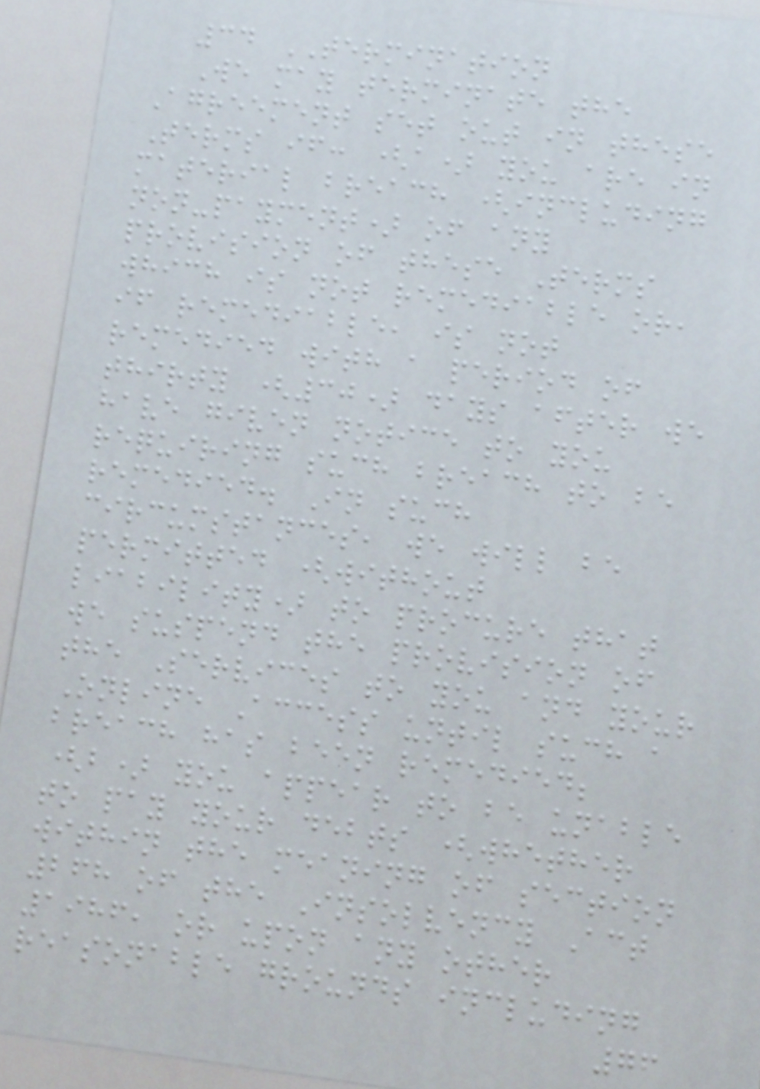34 TERMINATION
We may terminate the
Agreement set out in these
Terms if: (a) you are in
material breach (including
non-payment) of any
provision of these Terms
which is not remediable or,
if remediable, is not
remedied with a period of
thirty (30) days after we
have given notice to you
requiring such breach to be
remedied. In such
circumstances, we will be
permitted (without
liability) to procure that
we suspend the provision of
the Services to you and your
Online Access until such a
breach has been remedied;
(b) you appear to be unable
to pay your debts (whether
within the meaning of section
268 of the Insolvency Act
1986, or upon any other
reasonable grounds including
76
